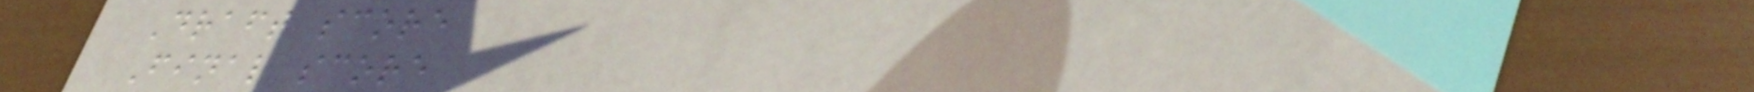Draft score
Final score
